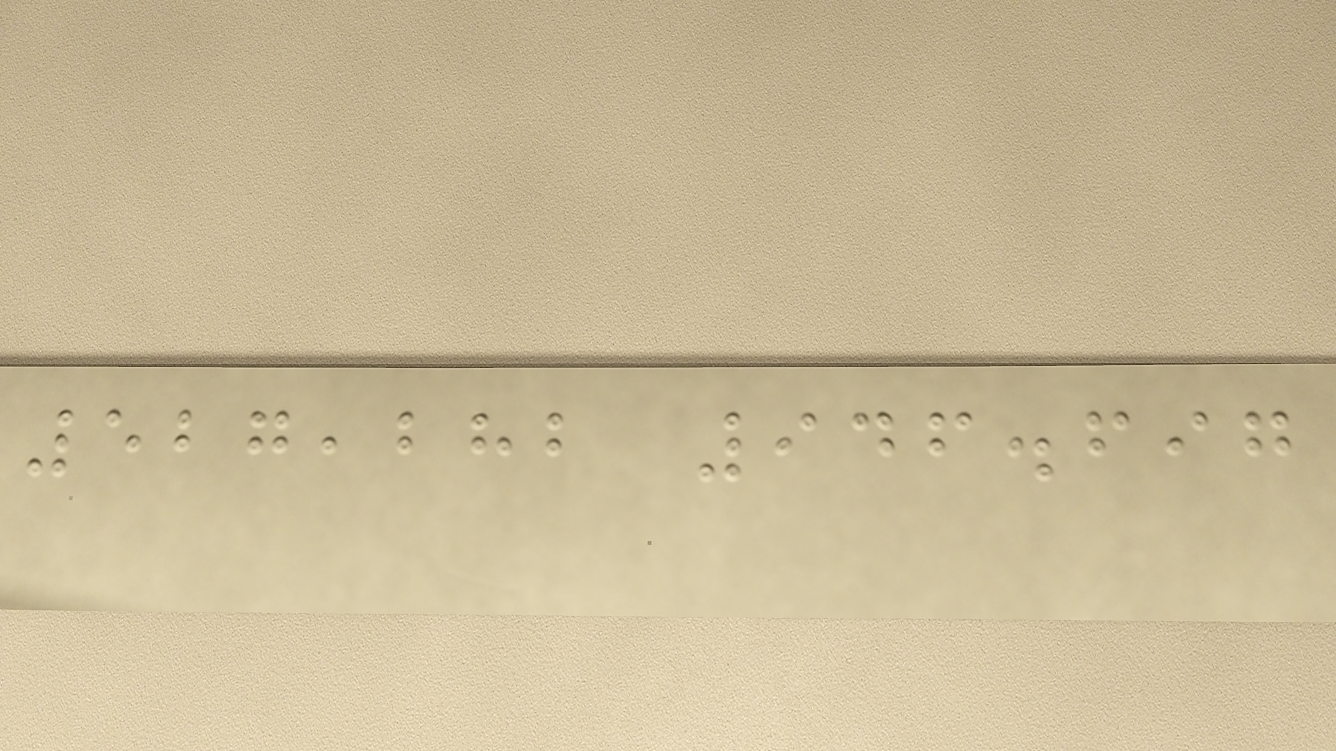527,282 946.697
